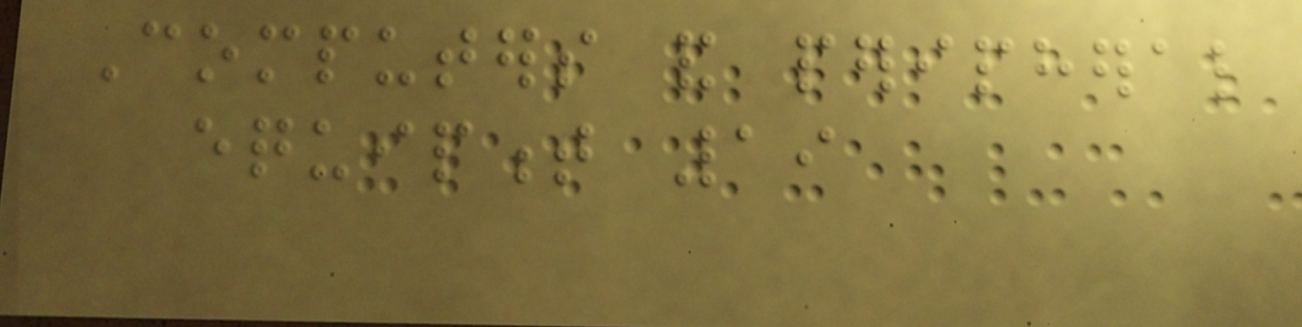Computers and peripheral
equipment 19
